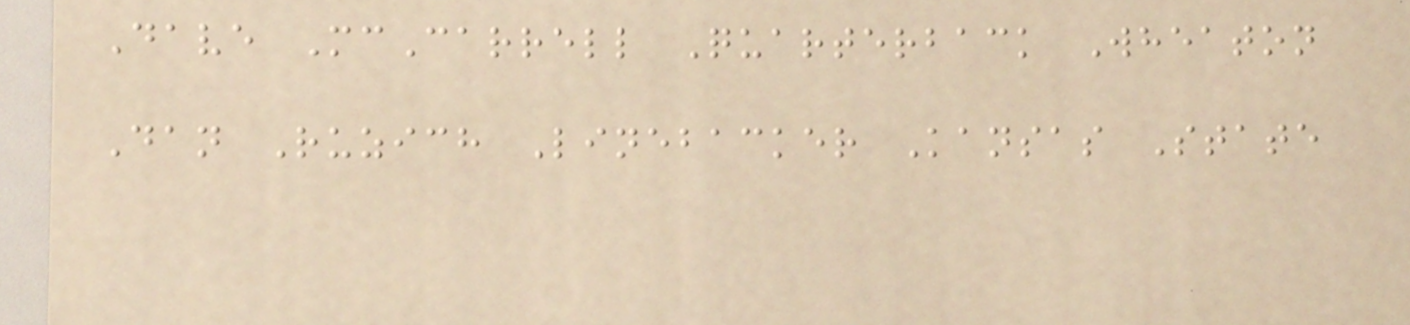Dave McCarrell Quarterback Wheaton
Dan Ruzich Linebacker Kansas State
